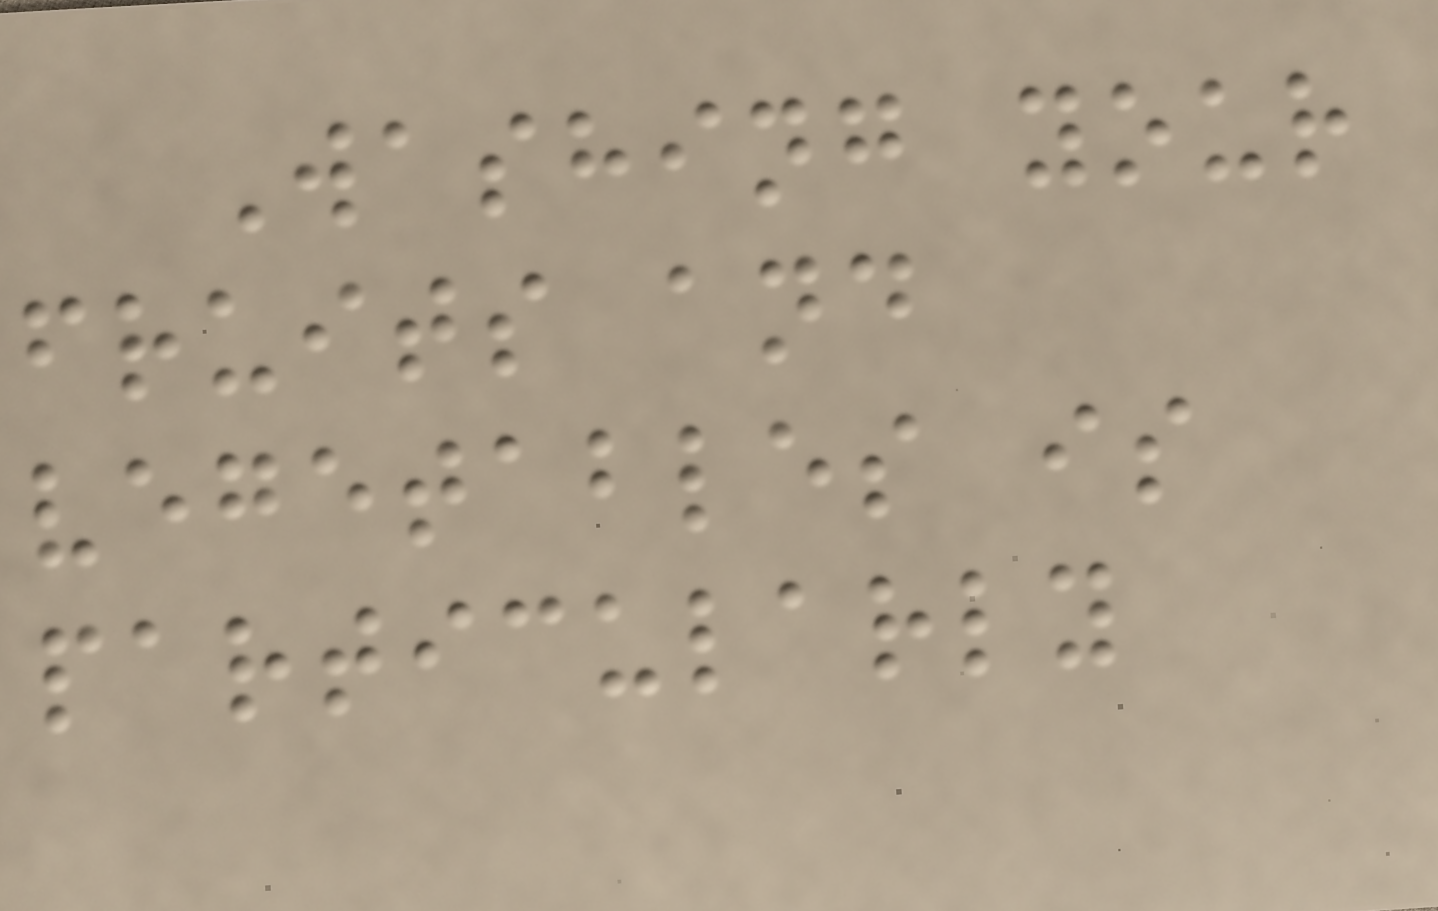Washing your
fruits and
vegetables is
particularly
